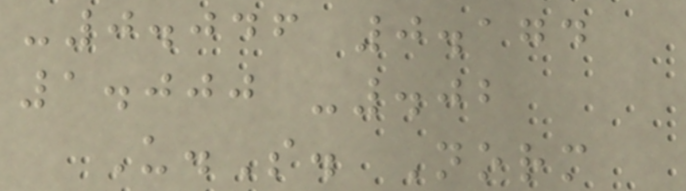-0.046 0.174
1.000 -.02
U.S. Norm
